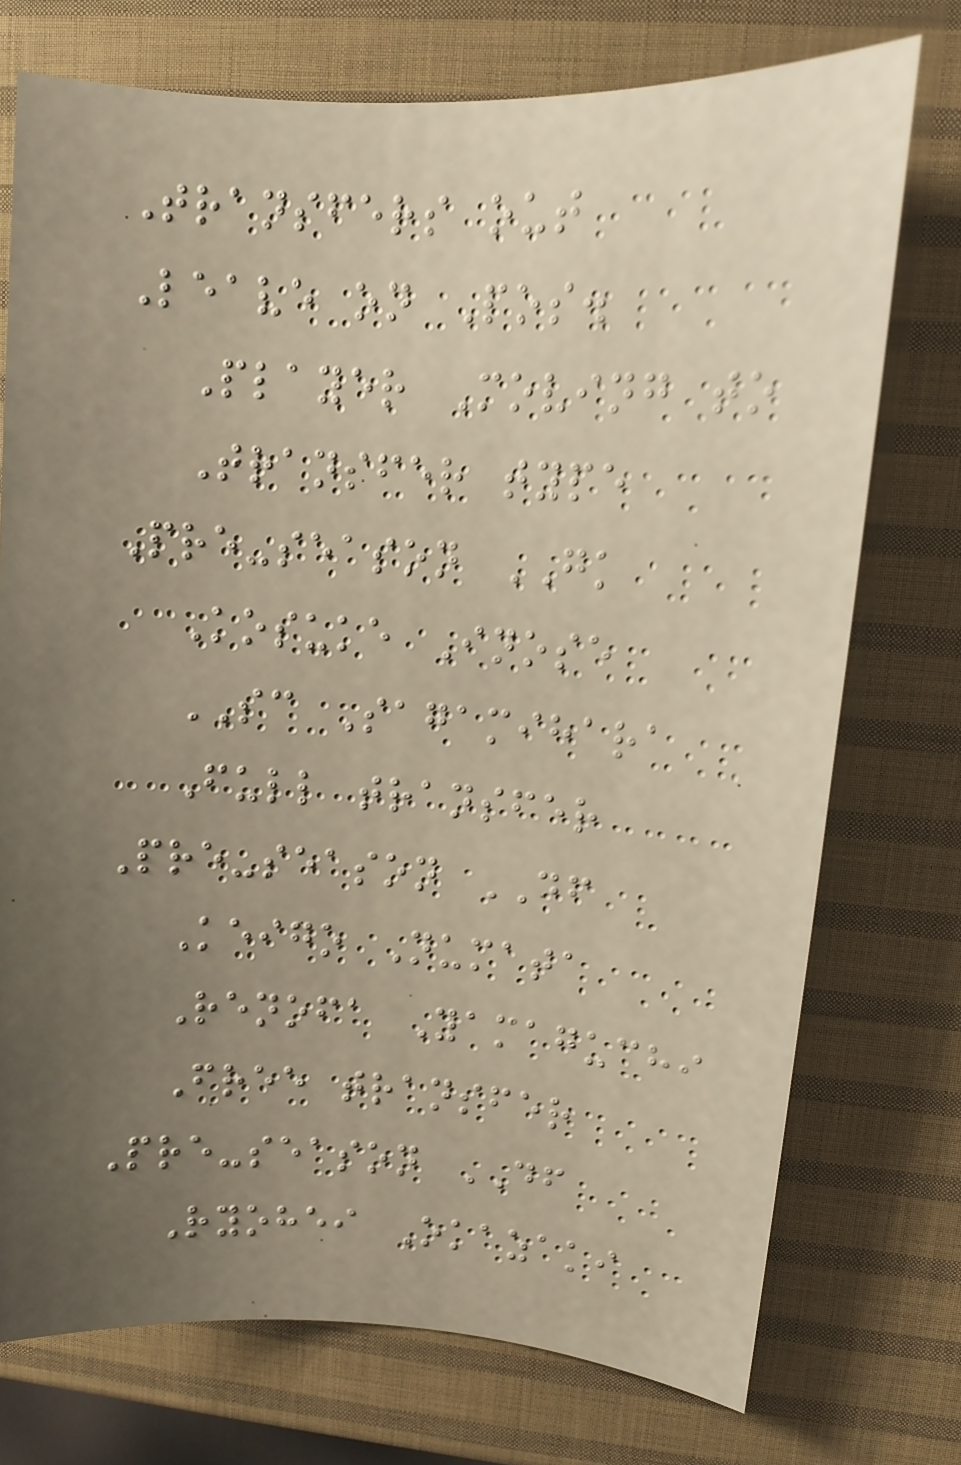Transfers out
Leave on Pos.
Player Moving to
Transfer type
Pre-season GK
Kosuke Inose
SC Sagamihara
Full transfer
Pre-season DF
Keigo Numata
Renofa Yamaguchi
Free transfer
Pre-season DF
Ryohei Okazaki
